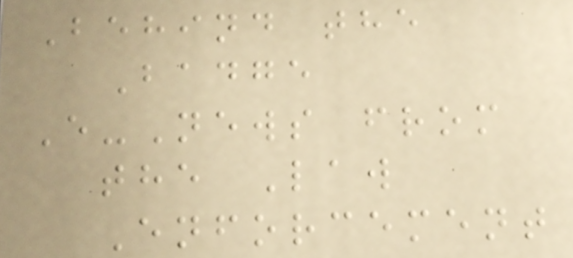Behind the
Badge
E-News from
the Law
Enforcement
